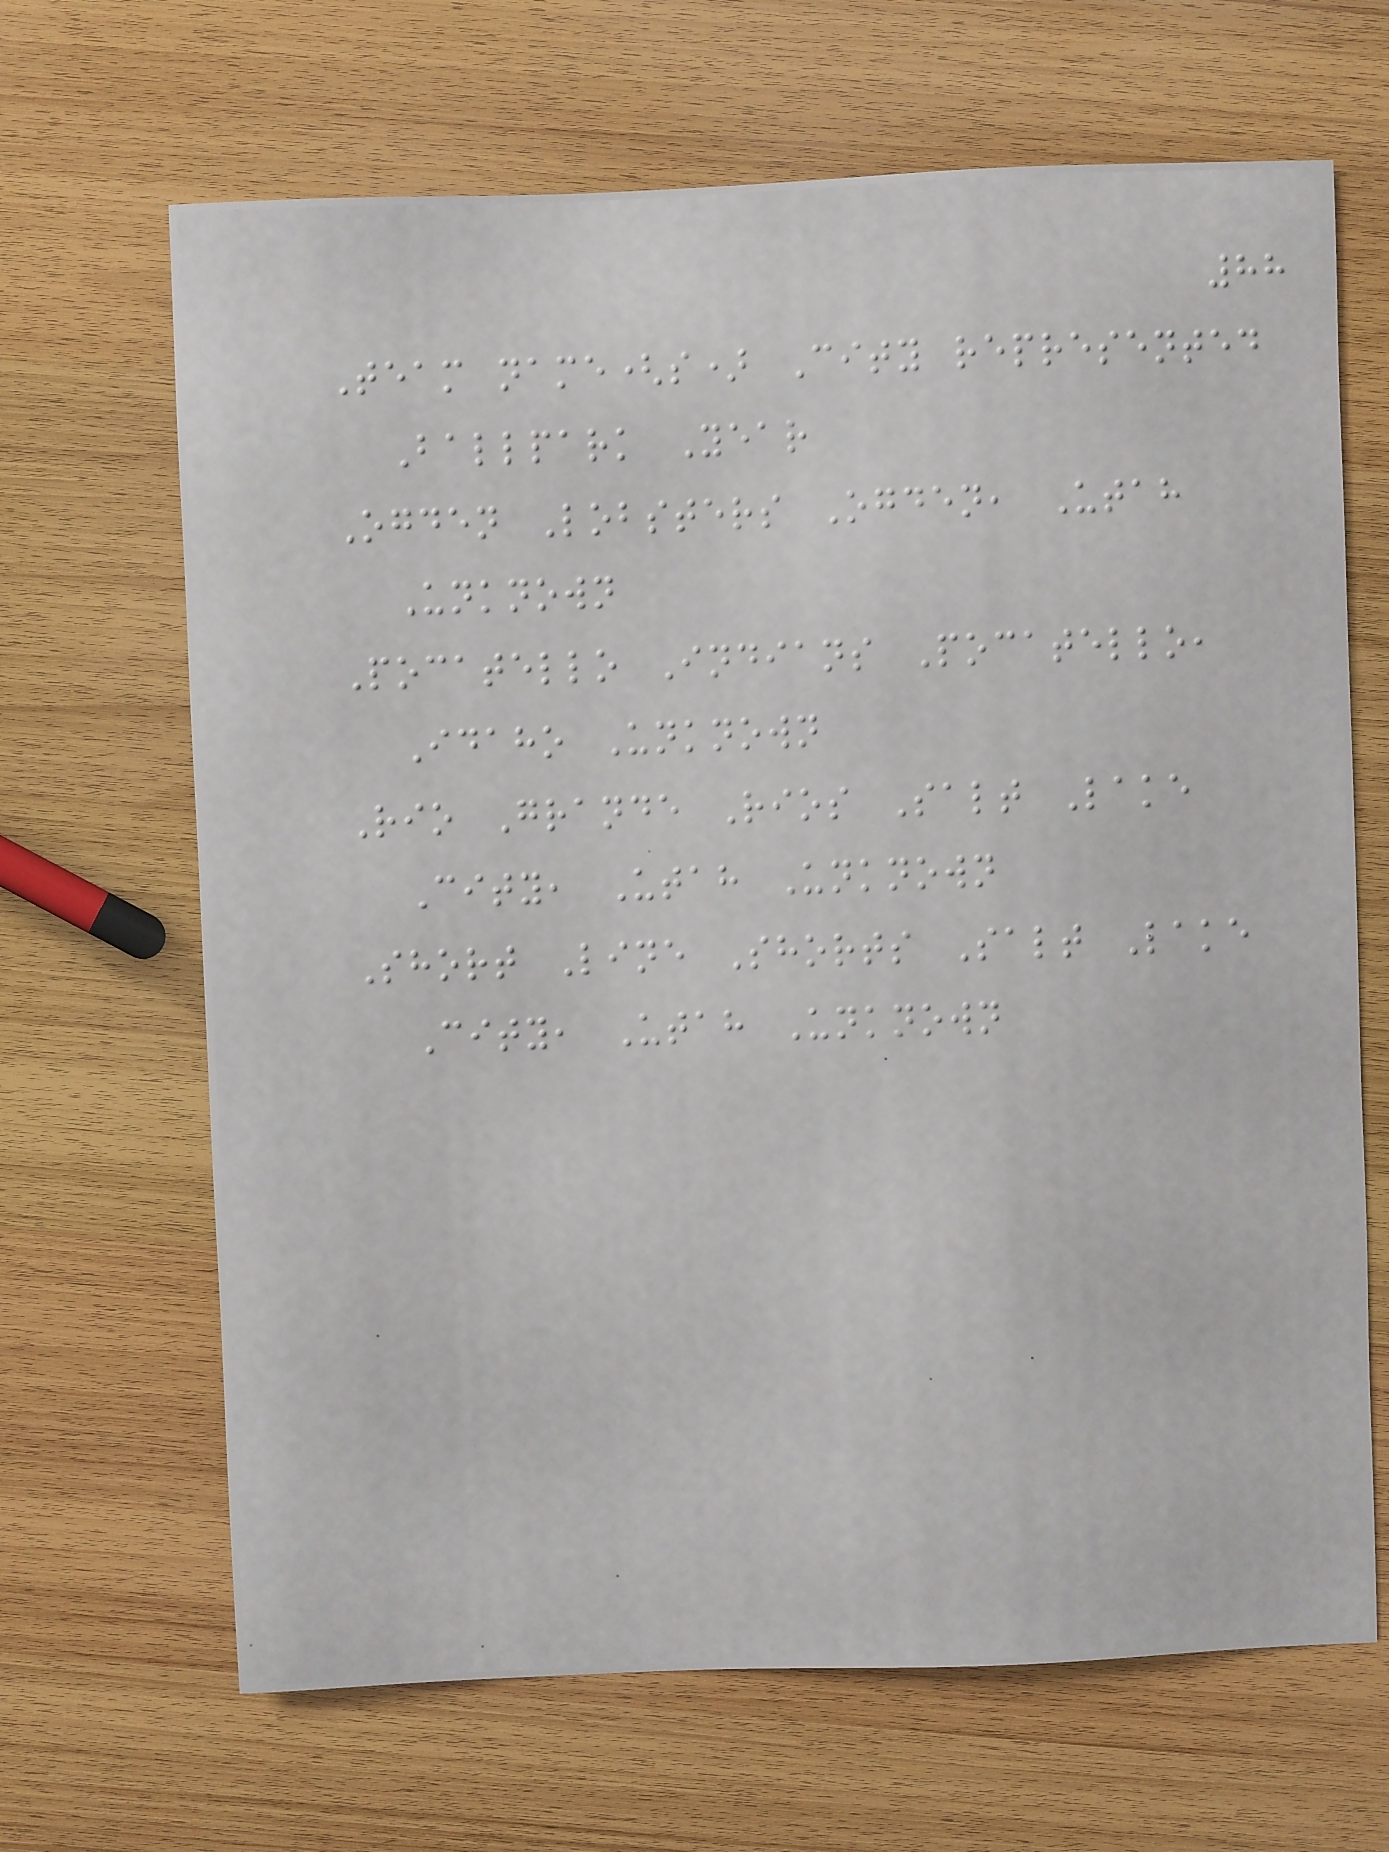88
Team name(s) City represented
Ballpark Year
Ogden Lobsters Ogden, Utah
Unknown
Pocatello Indians Pocatello,
Idaho Unknown
Rio Grande Rios Salt Lake
City, Utah Unknown
Short Line Shorts Salt Lake
City, Utah Unknown
